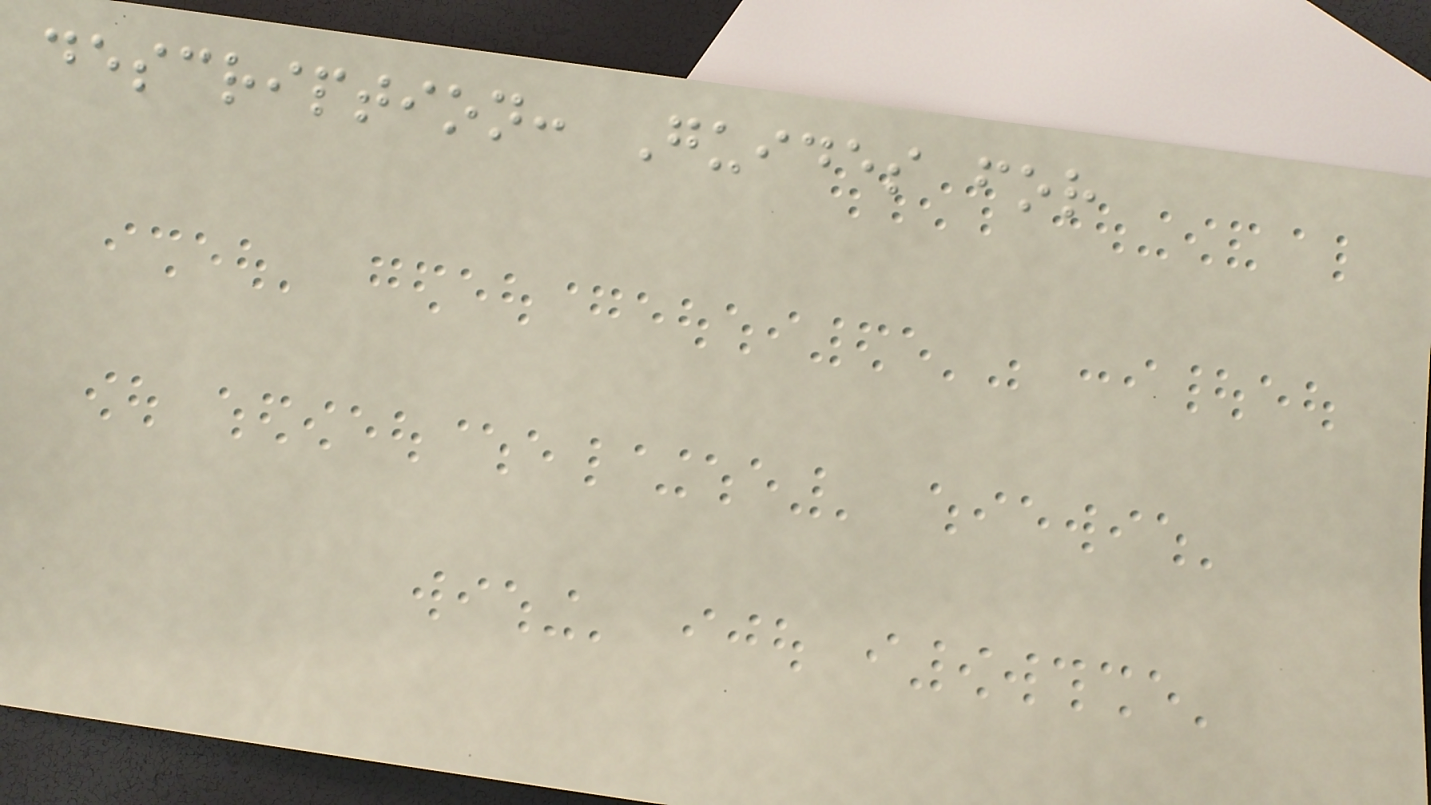description: Guides for
